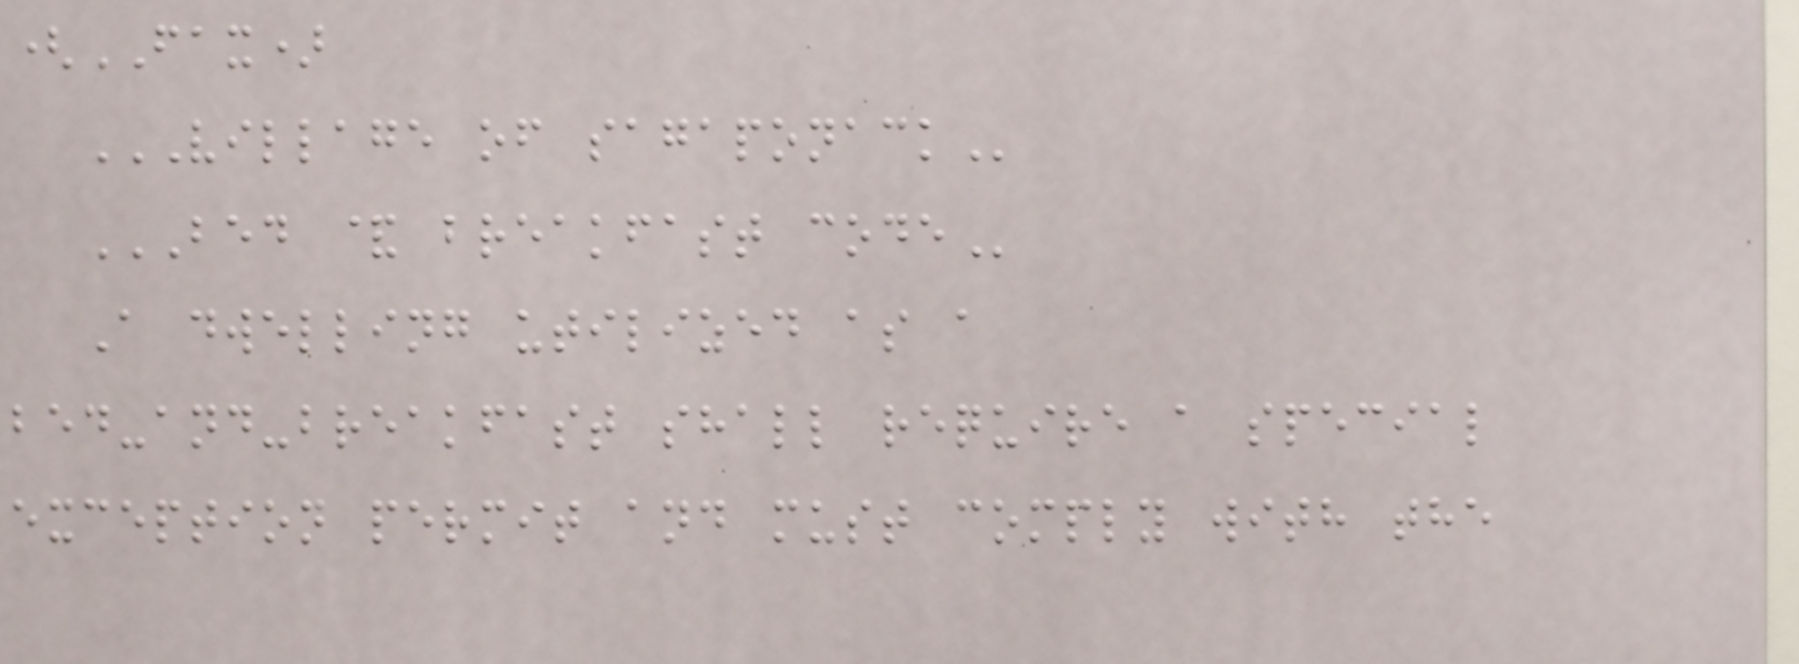(FAX)
VILLAGE OF SAGAPONACK
BED & BREAKFAST CODE
A dwelling utilized as a
bed-and-breakfast shall require a special
exception permit and must comply with the
